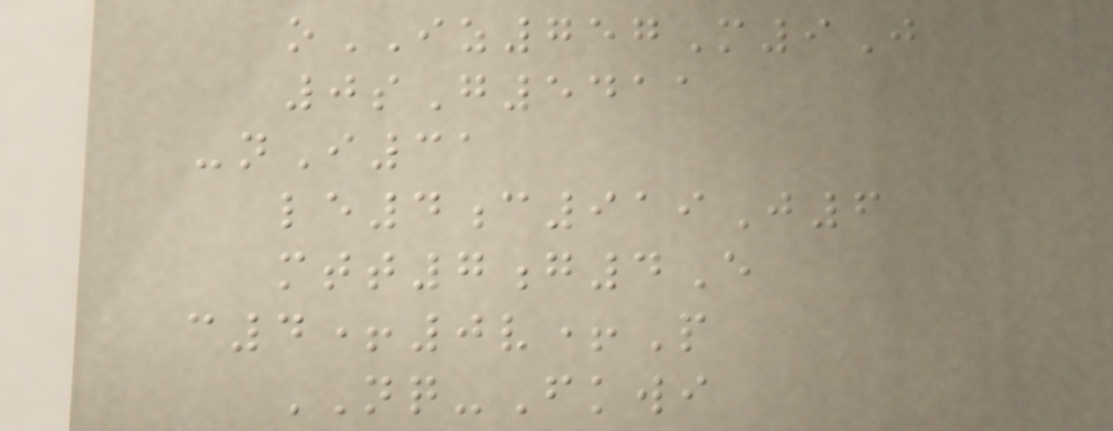oIZ757M9J
0sG5411
-nI31
le4c919J6
mtt7g4E
c4+0v+P
NQ-Fkwi
